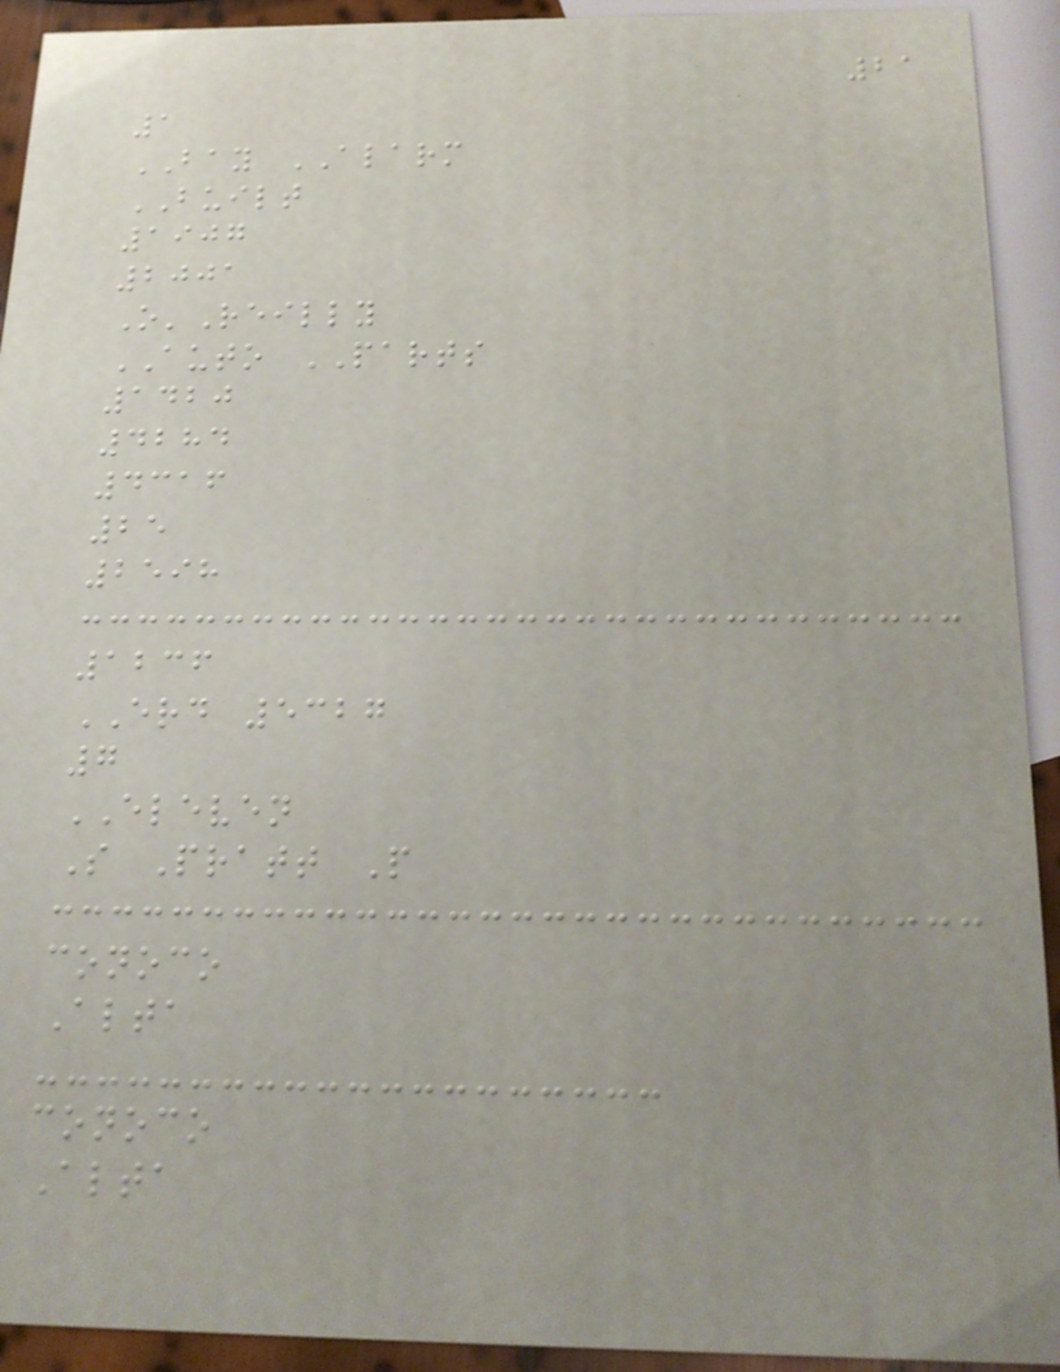21
1
BAY ALARM
BUILT
1907
2001
O'Reilly
AUTO PARTS
1420
4284
4316
25
2598
1236
ERD 5327
7
ELEVEN
S Pratt P
conoco
Alta
conoco
Alta
